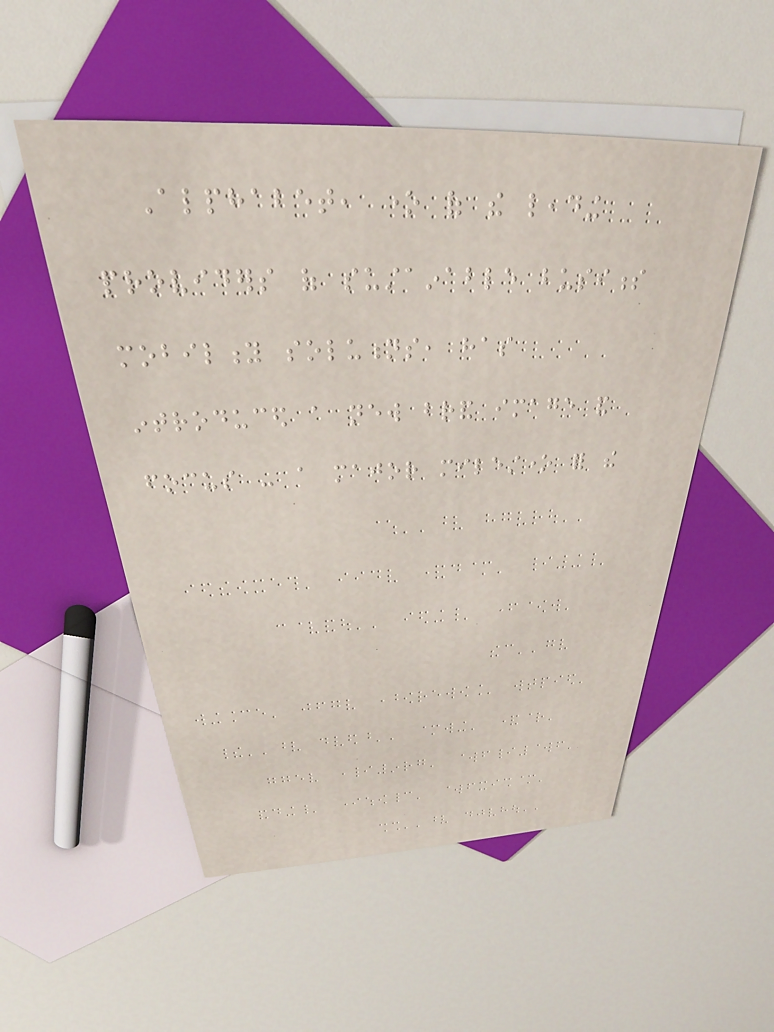Alphabet, one of the leading
providers of sustainable business
mobility solutions, has
introduced a new brand image and
focus - a major milestone for the
